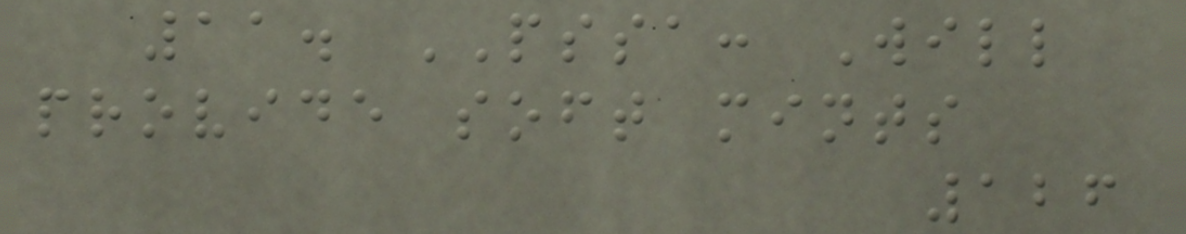11. PSSA: Will
provide soft mints
126
